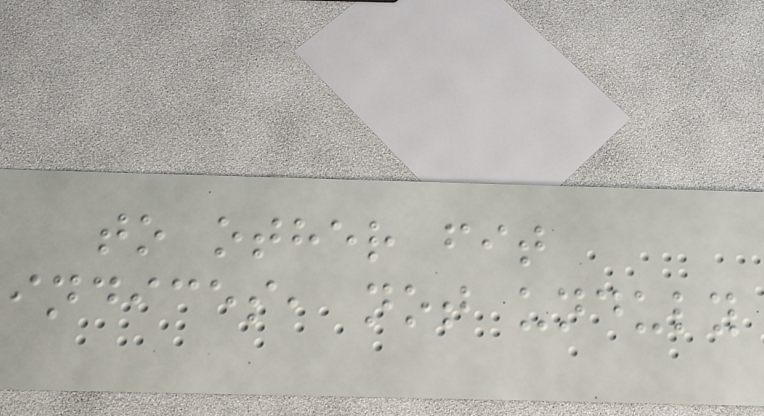to other fit
indices, not unduly
